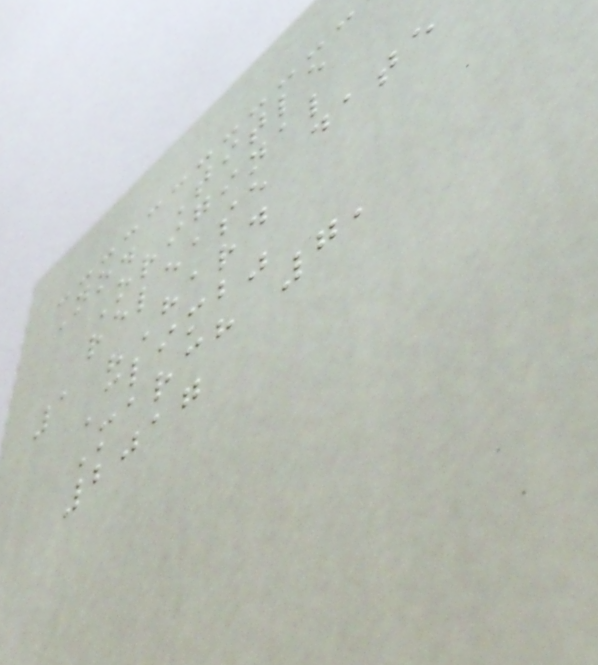No. Title
Original
release date
1 "Hard
Climb"
March 7,
2017
